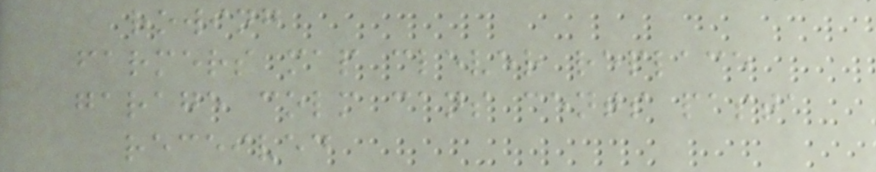rowing
farmers map clever replace
garage colm cans cents pasta
received
